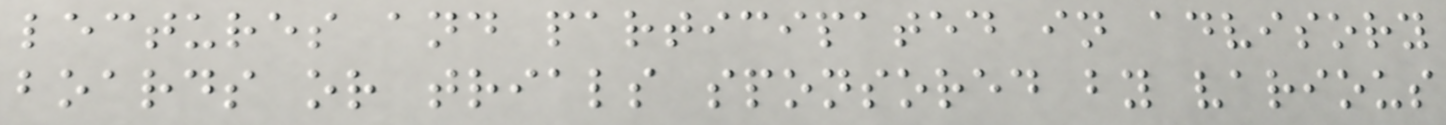lectures and participated in advisory
boards or trials sponsored by various
